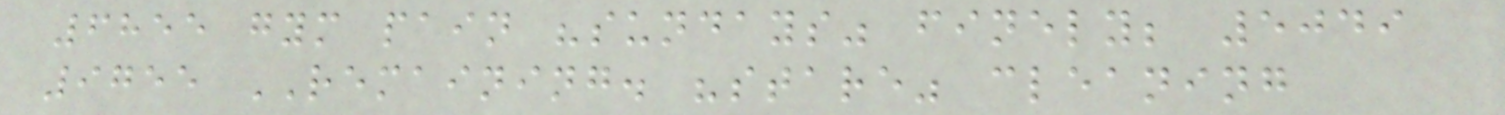6855 gym pain "sundays" finely; 5049
9755 REMAINING. "stare" cleaning
